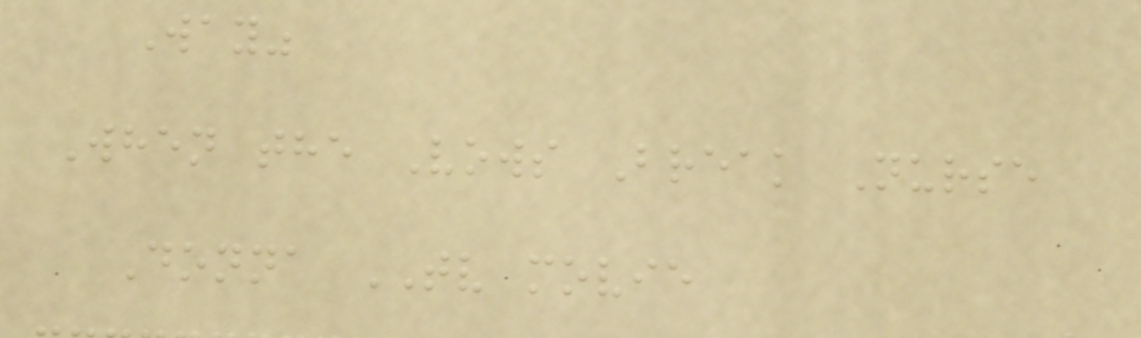Way"
When the Vows Break Nurse
Donna TV movie
